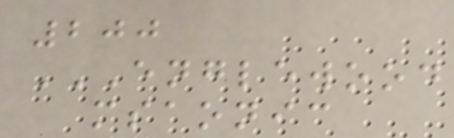200
ENGLEWOOD
MSAONIC
